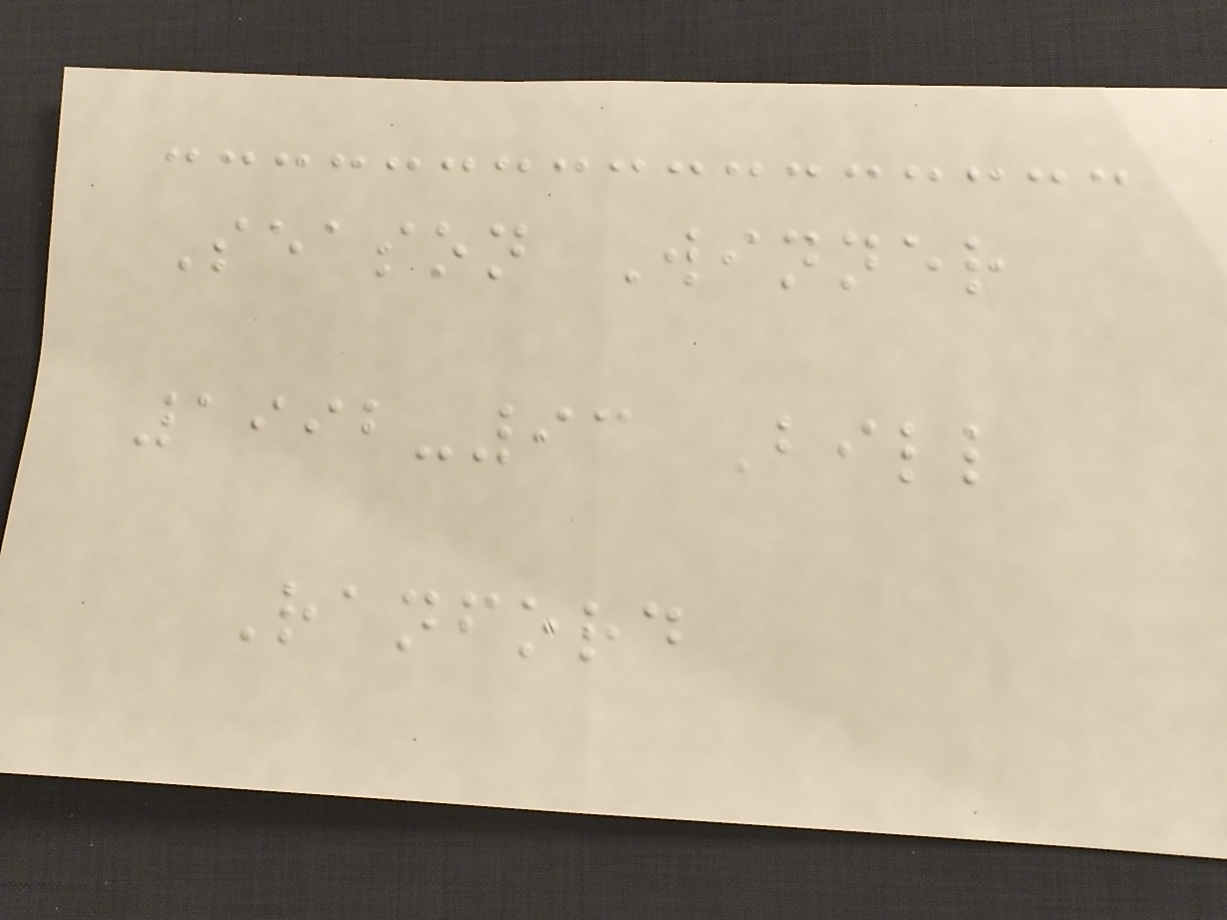Season Winner
1992-93 Bill
Ranford
